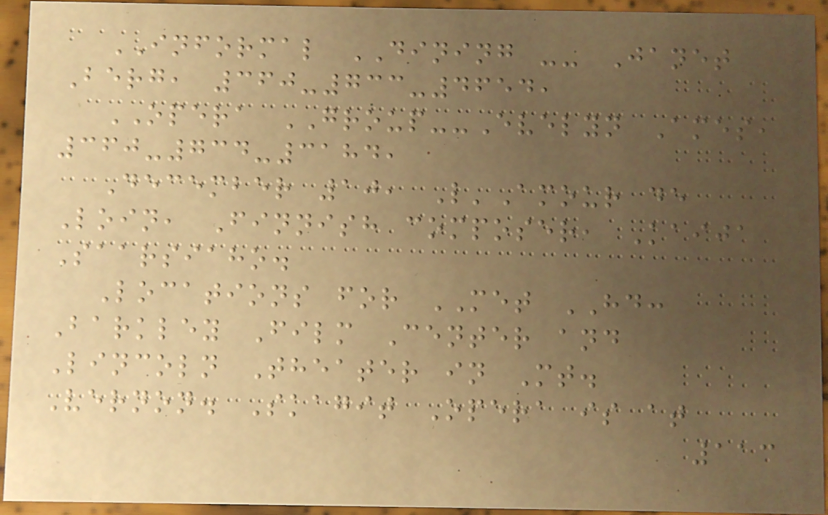INFORMAL DINING -- Janet
Berg, 360-733-4654,
OPERA GROUP--Evelyn Ames,
360-734-3184,
December 10, L'Amour de
Loin, Finnish composer, Kaija
Saarsiaho.
Locations for MET HD:
Barkley Film Center and
Lincoln Theater in Mt.
Vernon. Skagit Opera is at
113
